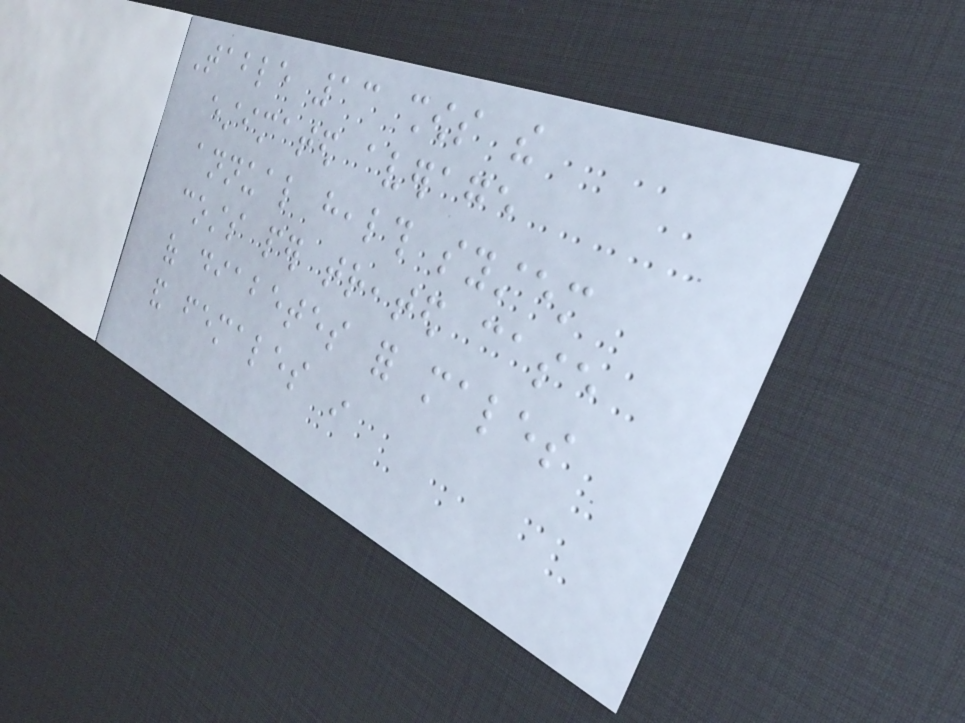Table 13 shows the
estimated average
annual health system
costs per treated case
of diabetes for males
and females in
